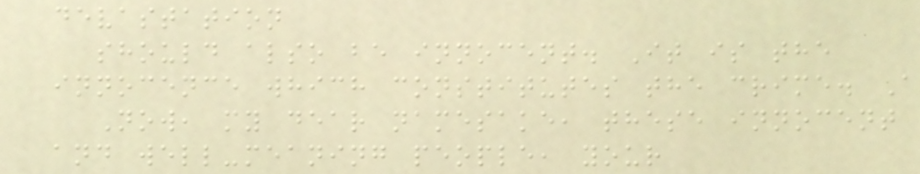devastation
should also be innocent. It is the
innocence which constitutes the crime. A
Now, my dear namesake, these innocent
and well-meaning people, your
